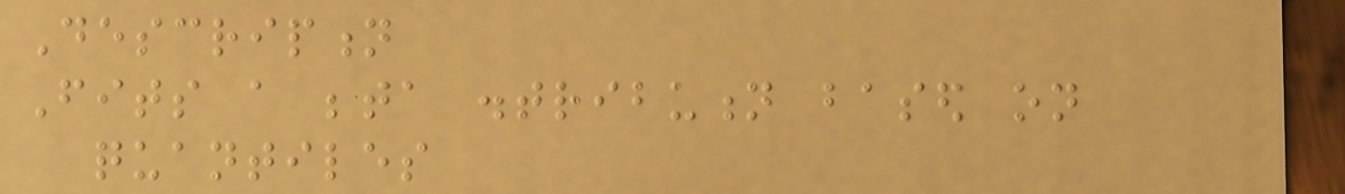Description
Fits a beta distribution based on
quantiles
